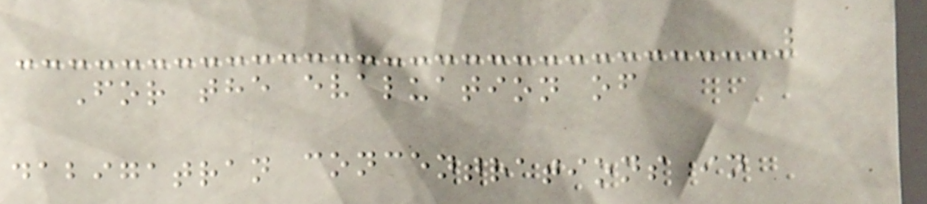For the evaluation of
dabigatran concentrations in
